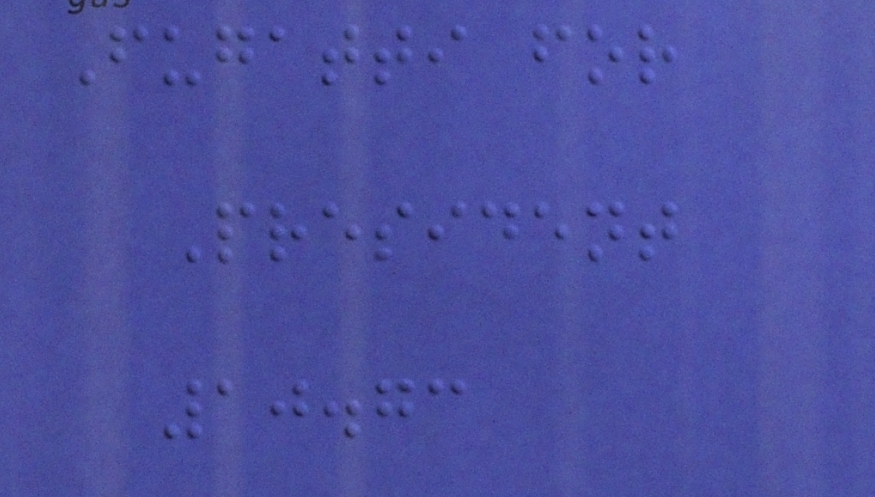Fugatti for
President
10.73
